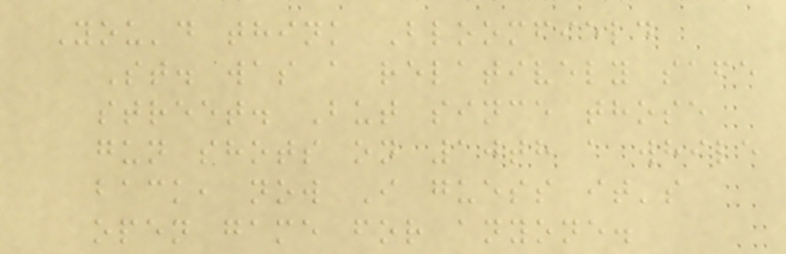You'd think Bloomfield
St. was a relatively safe
street. But since those
gun shots on 10th a while
back, now I guess it's
open game for anyone.
